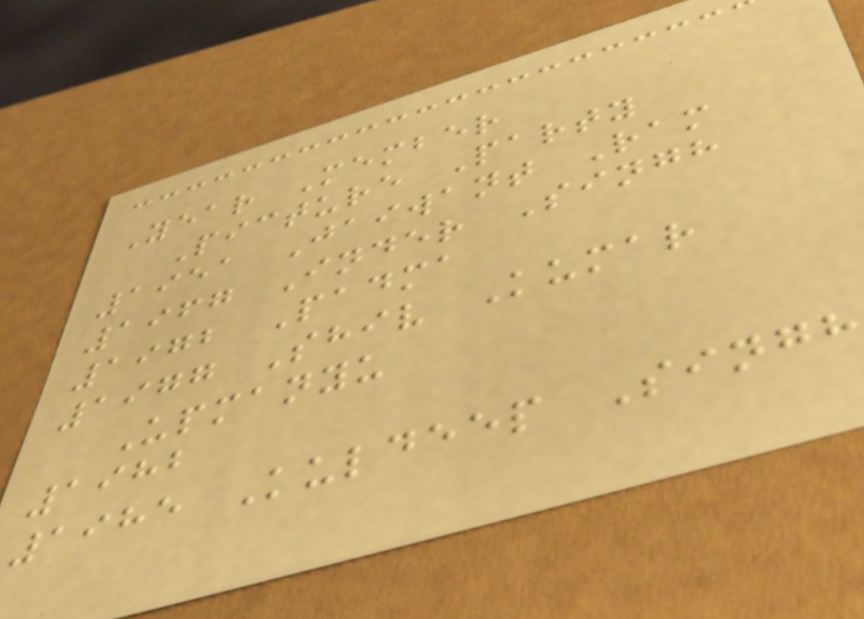Year Member
Picture Party
1951 Jaiwant Ram
1967 Inder Singh
1972 Padma
1977 Shiv Kumar
Upmanyu
1982
1985 Kuldeep Singh
